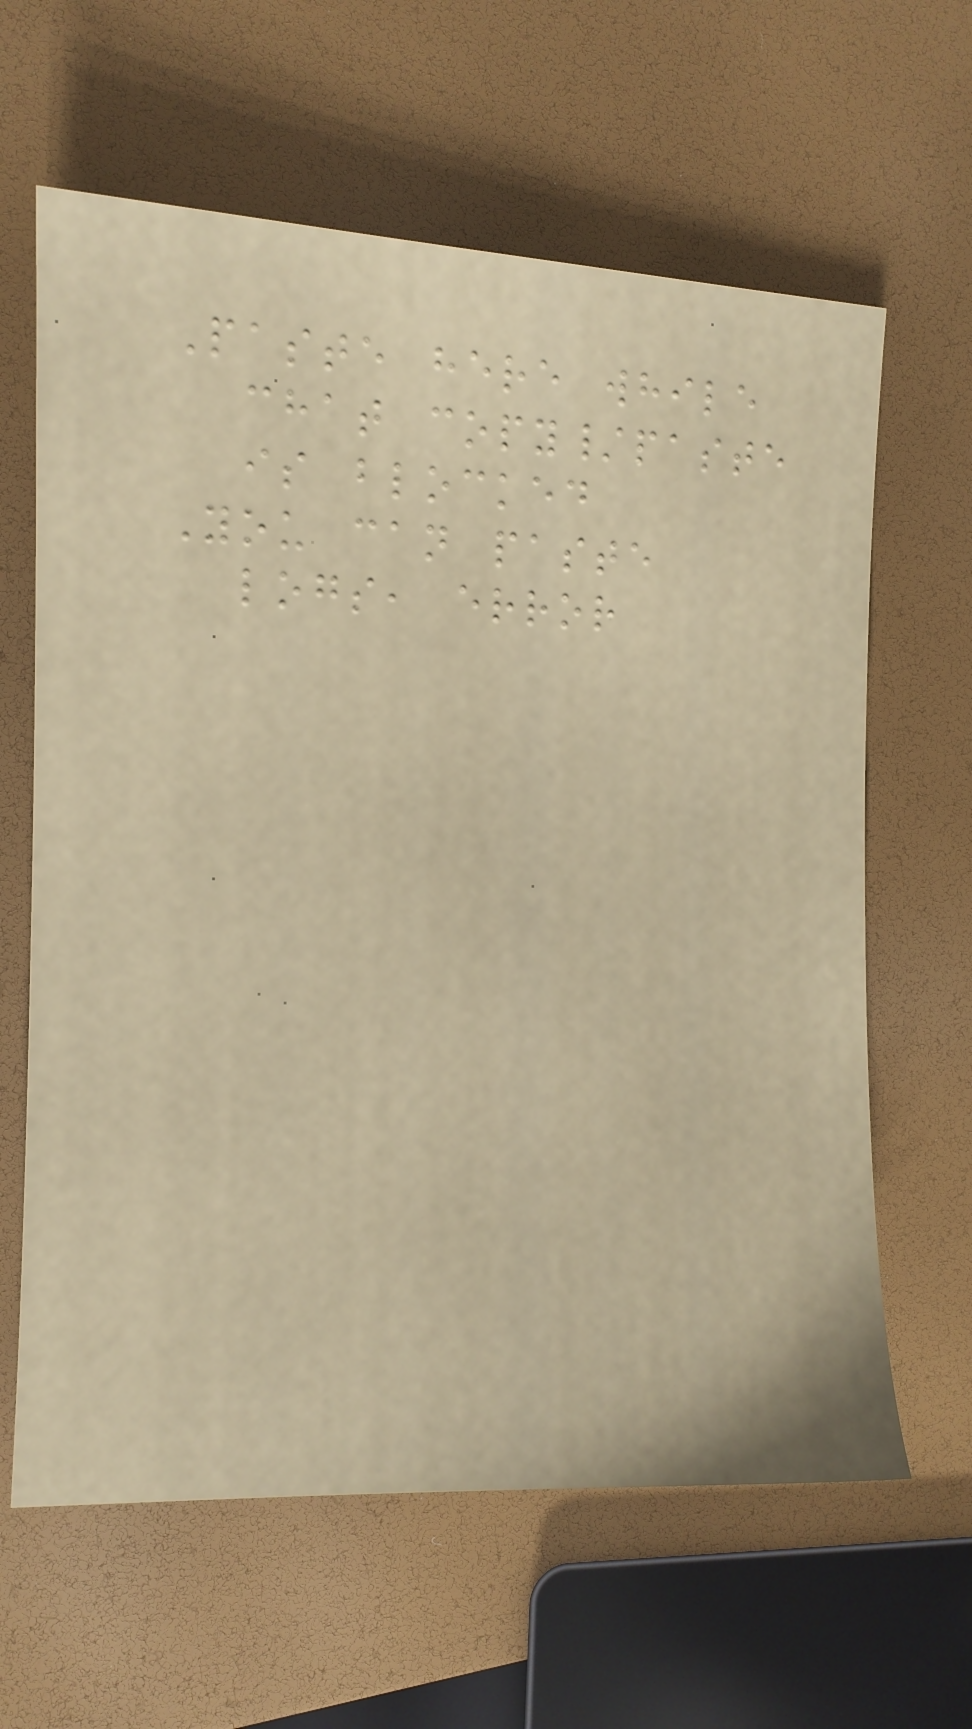Paste here while
chat copy/paste
is blocked
You can paste
logs, error
